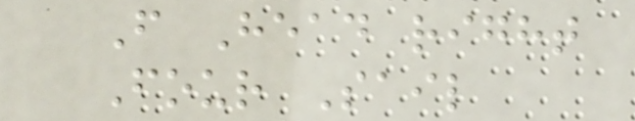F Head right
Four Sail
